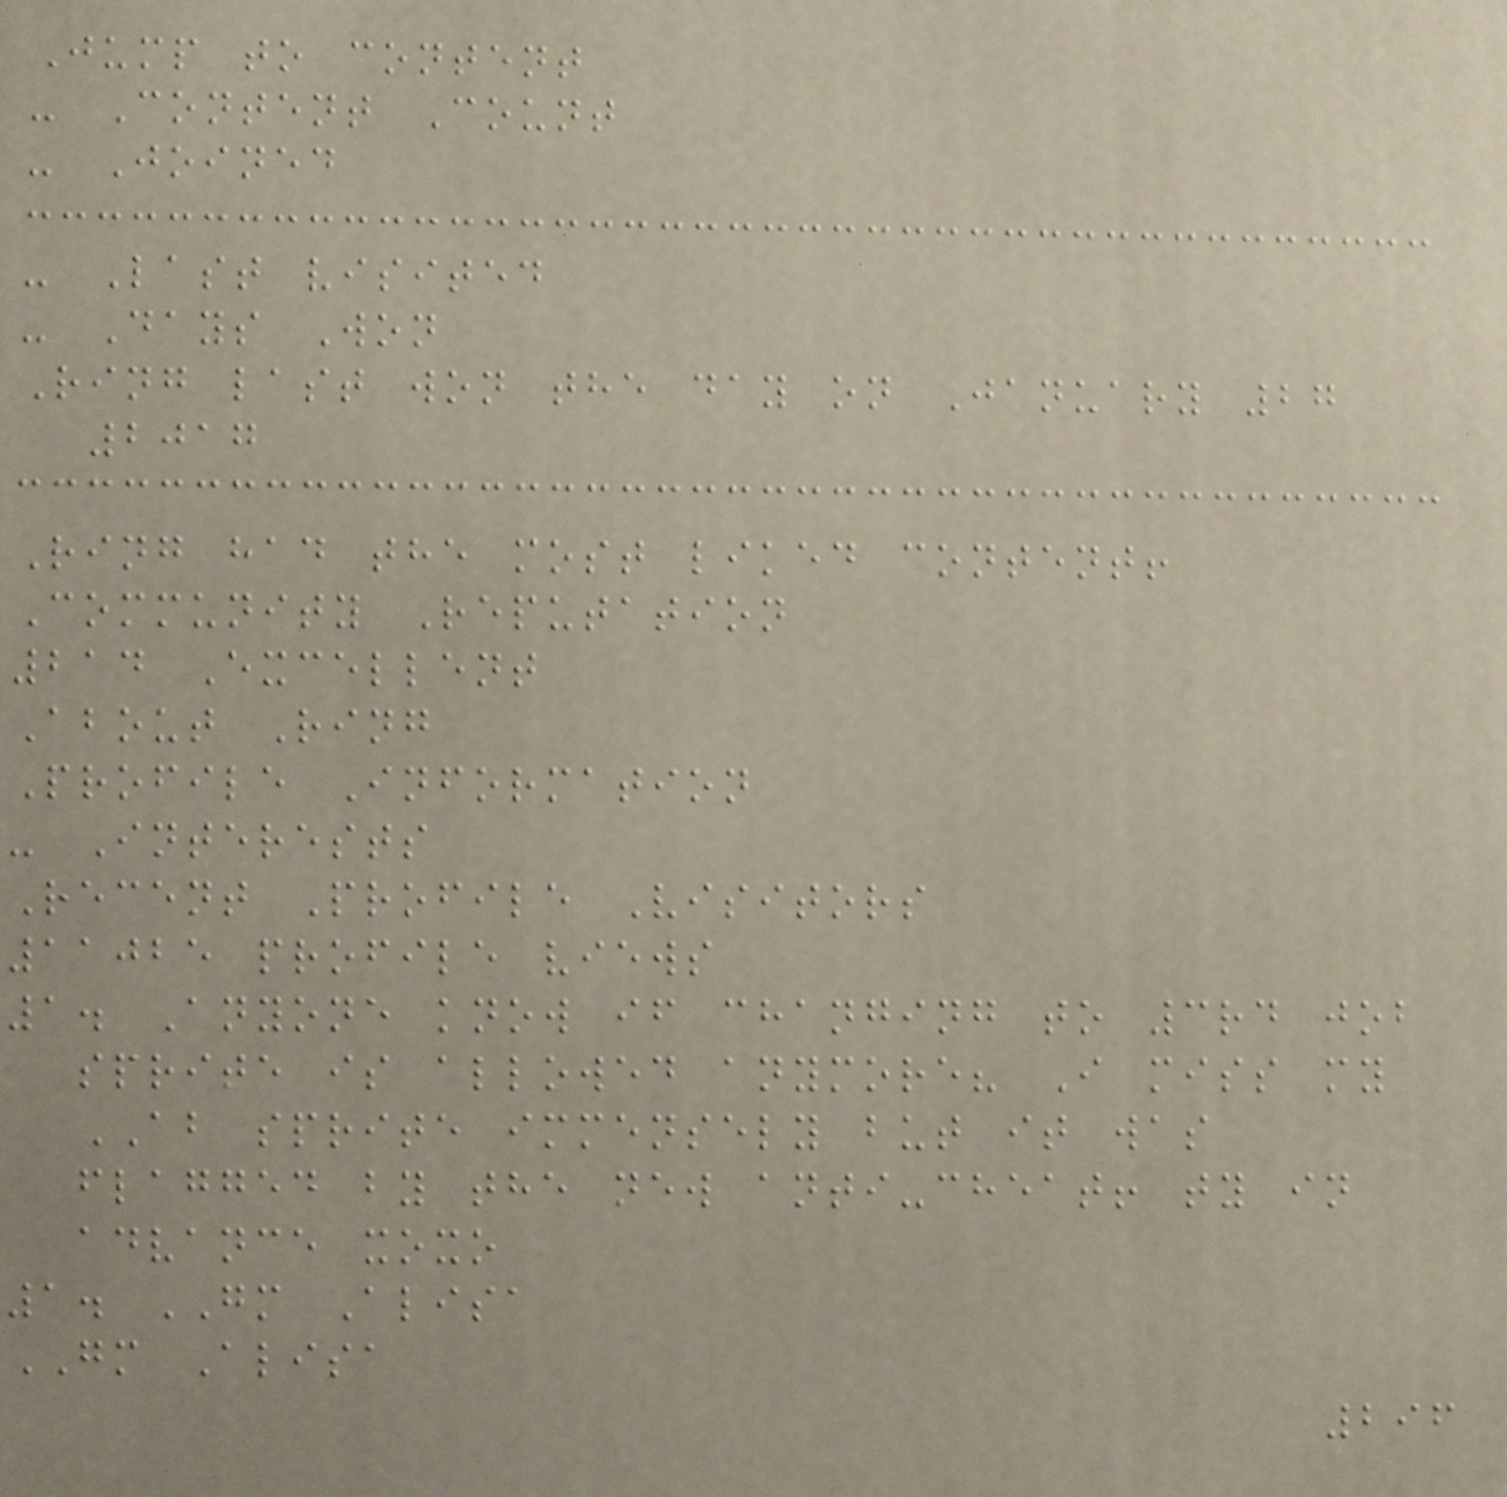Jump to content
- Content Count
- Joined
- Last visited
- Days Won
Ring last won the day on January 27
2017
Ring had the most liked content!
Community Reputation
214 Excellent
About Ring
Profile Information
- Interests
Recent Profile Visitors
11025 profile views
1. Anyone know if changing to 3rd job
sprite is allowed anymore? I miss my
AB sprite immensely but it was
flagged by the new anti-cheat! ty in
advance xoxo
1. GM Alisa
GM Alisa
296
